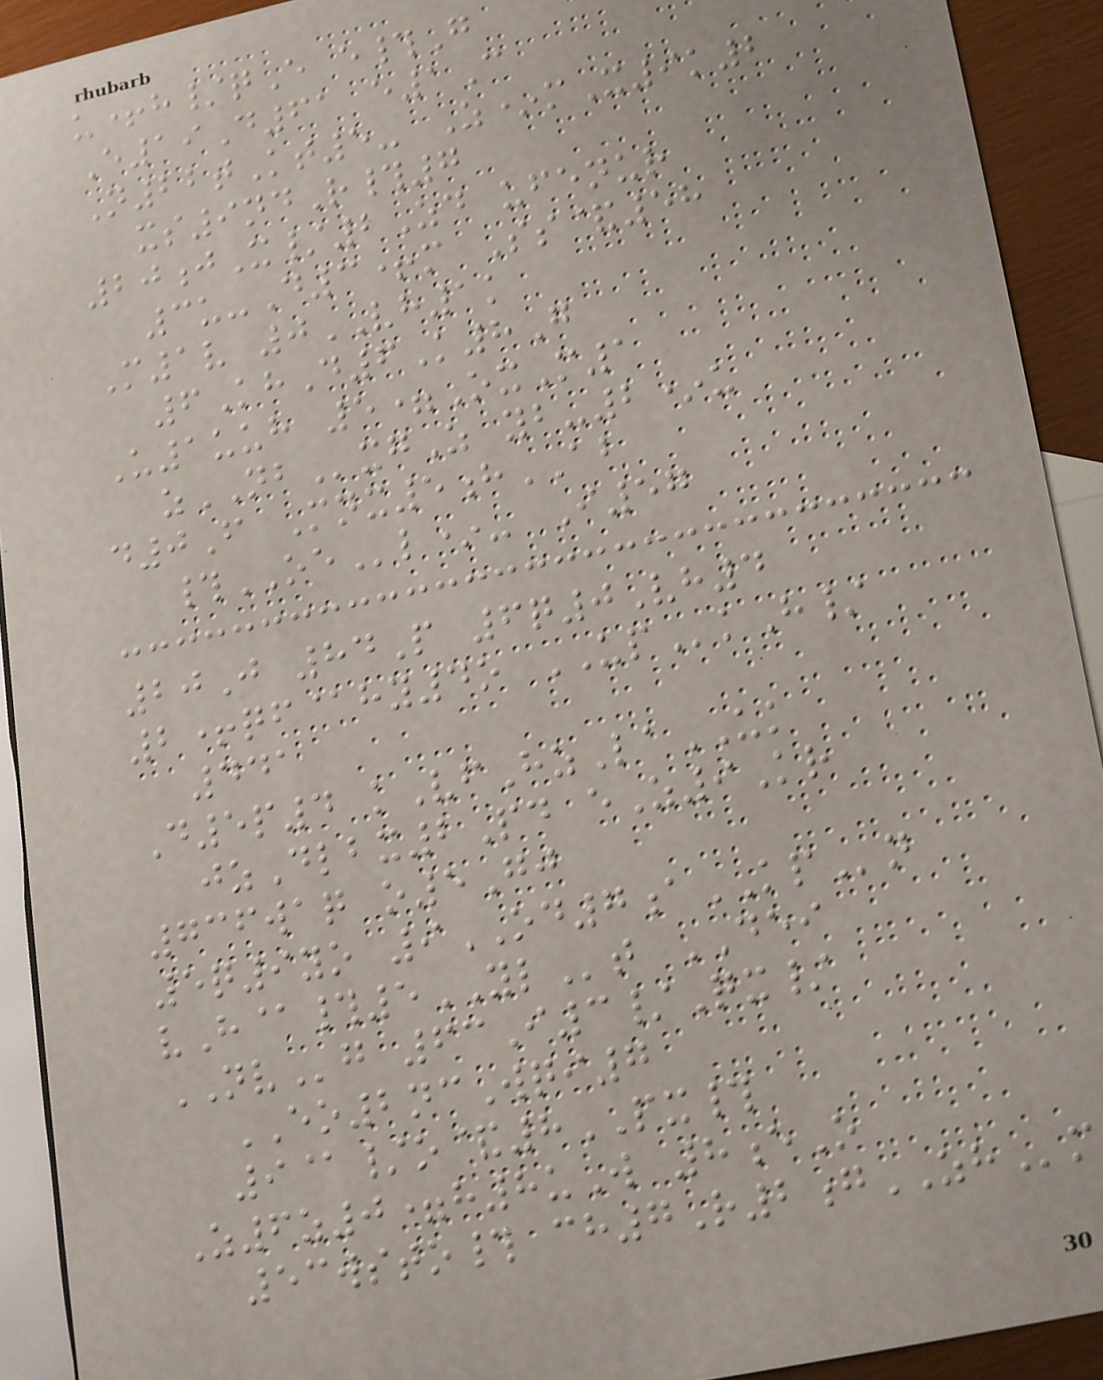u+h/qE e#G
E19D61 e1C
N22tKt5- Z*mX9k2
xs9ndR#7
20jX/2Zd ufenur
3u-D3+m Ss&58
M1v 0VH1k
6KhD6K8G
U1uuh 5=OxM1
zNBxgZ yb-2*u
d0F Mnx5hAB
#OEl*- I57
20J 84P 6q0Vh4
2+qf@hy4o UPkH/
441
D5p4 kVfHzLaUK
jzDlbx2Pd eZ9Kr
736waq o5Gj
5q9yo 9OD7aKPn
vH@#5YLt DEI
NVg 63I3/Qx/
EO2ncWqi7
9@/o&8PX#
Z6z0=h8uW 8eO
53wsto# ch7R2gZHm
